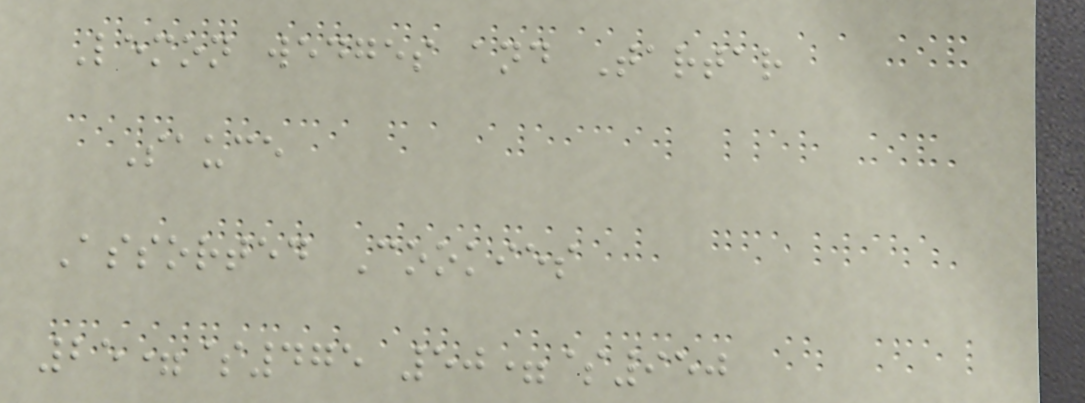Lemon wedges and Tartar
Sauce
Assorted Cookies
25=$475 50=$950
